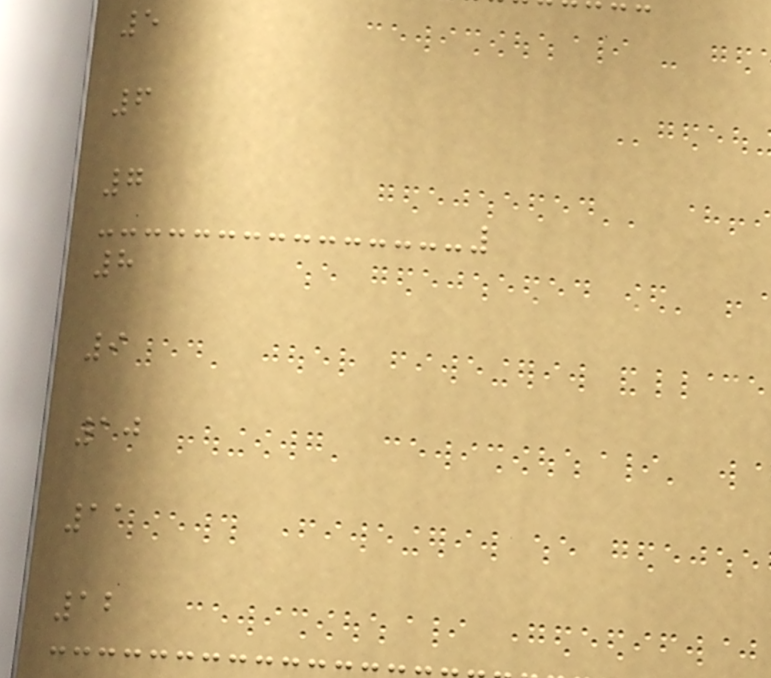5
6
7
8
9
10
11
12
